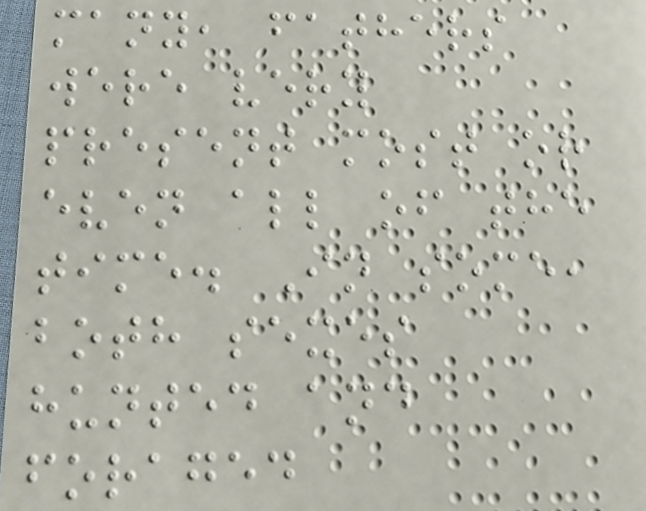many, fathers
were very
present most or
even all of the
time. In some,
both sexes
hunted and
foraged
